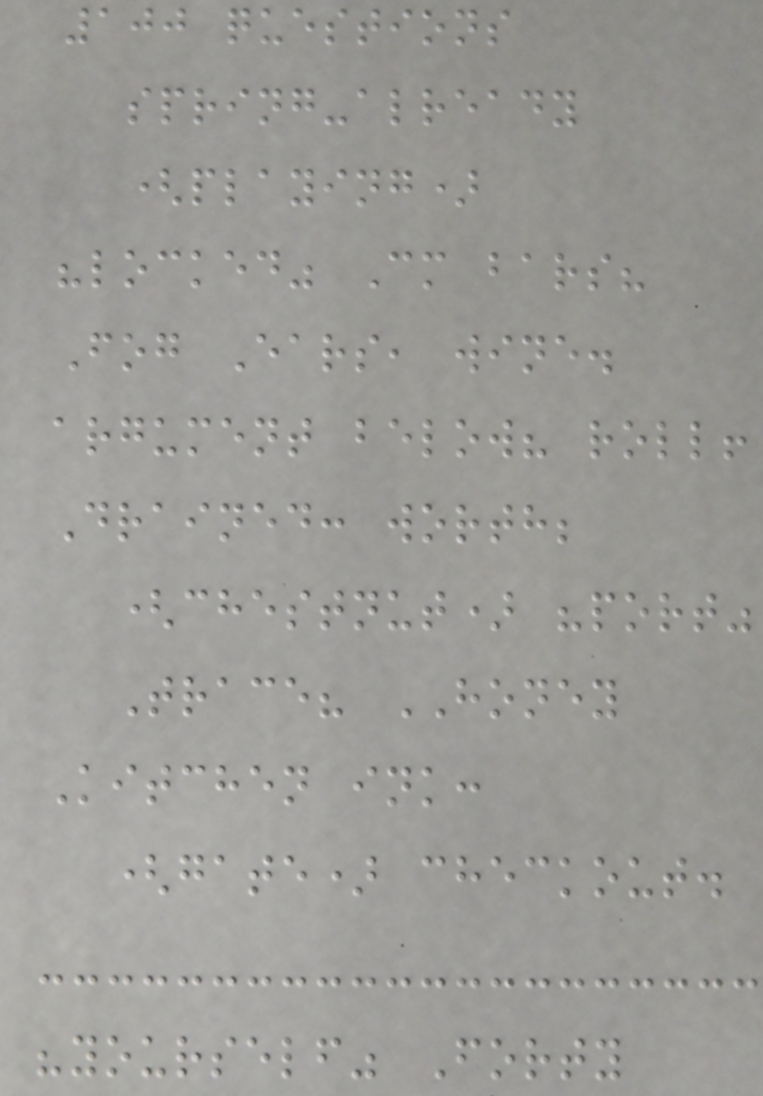100 questions
spring-already
(playing)
"locked" Cm bars?
Fog Ears, wine.
argument below? roll!
Drained: worth;
(chestnut) "port"
Trace? HONEY
Kitchen ink:
(gate) checkout.
"yourself" Forty
